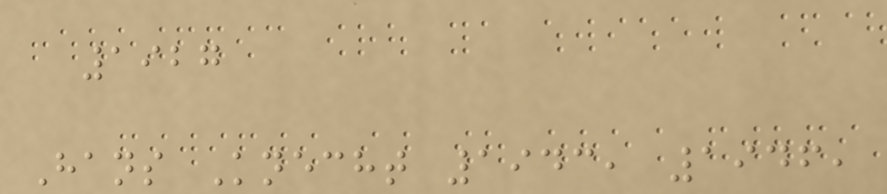1927
Hans Knecht 1943, 1946,
